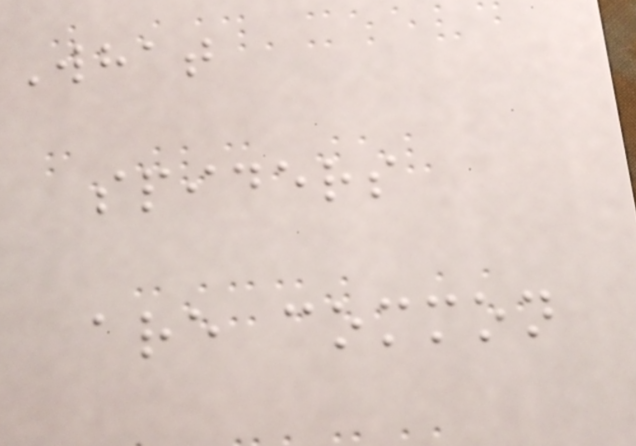What
spiders
are common
